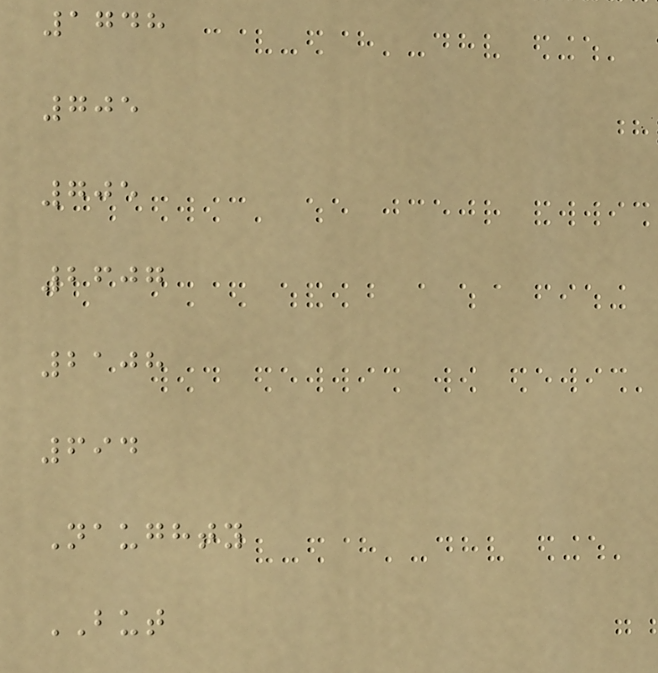1748
705
705
2607
2108
694
Naughty
BUT
